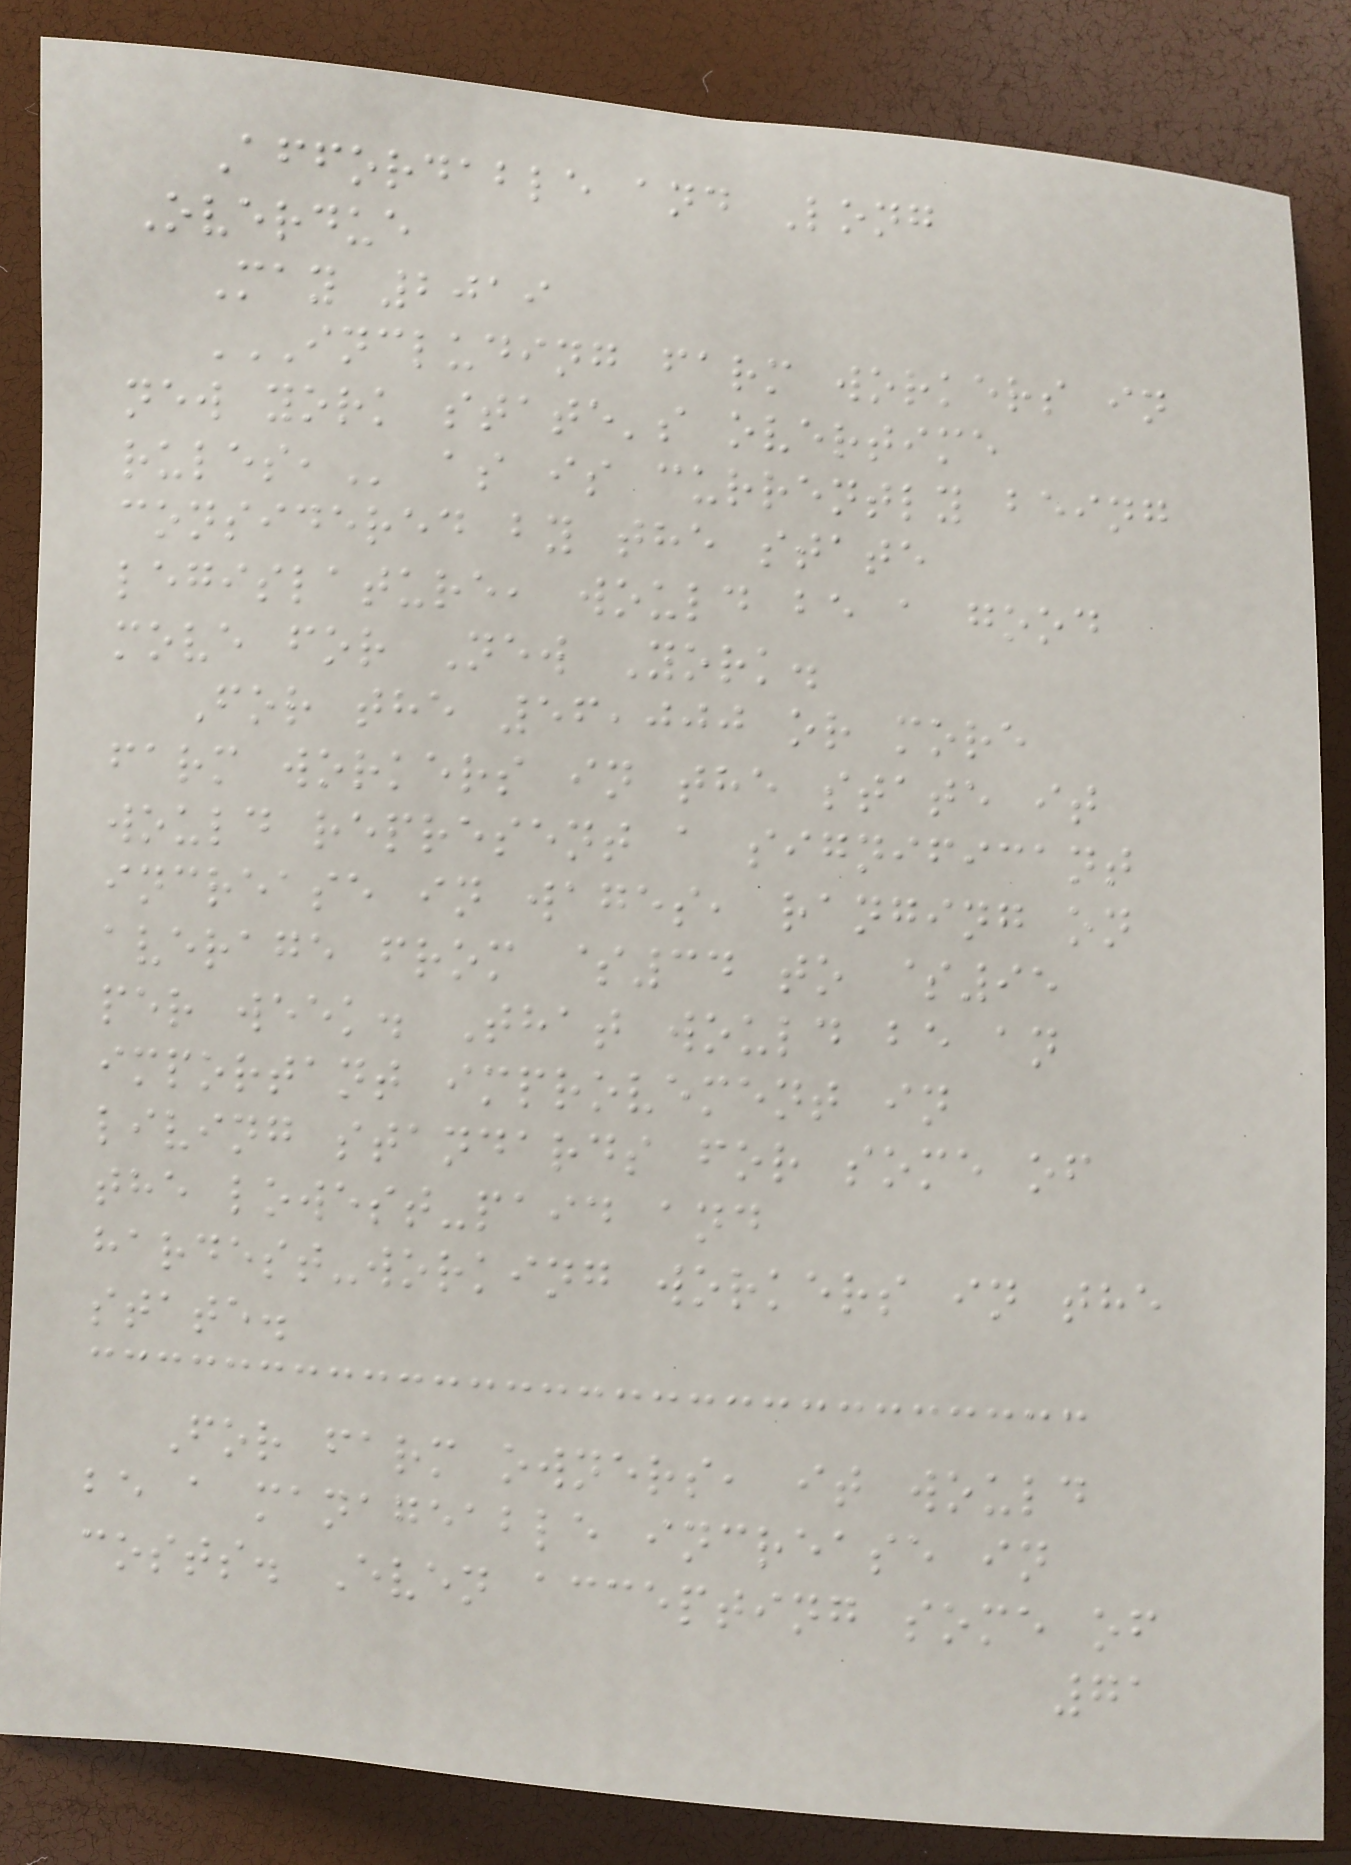Affordable and Long
Overdue
May 2019
INCLUDING FARM WORKERS IN
NEW YORK STATE'S OVERTIME
RULES, as is currently being
considered by the state
legislature, would be a good
move for New York.
For the 56,000 or more
farm workers in the state it
would represent a significant
increase in wages, ranging on
average from $34 to $95
per week. That would be an
important improvement in
living standards for some of
the lowest-paid and
hardest-working workers in the
state.
For farm owners, it would
be a manageable increase in
costs. Even accepting some of
71
